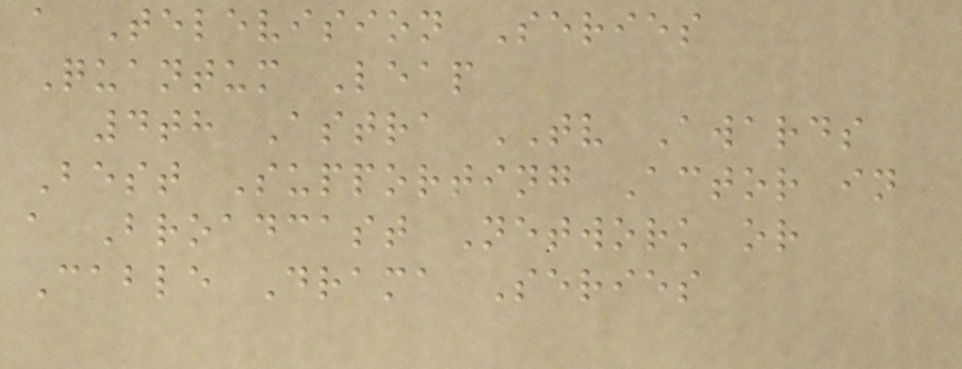a Television Series
Quantum Leap
4th Astra TV Awards
Best Supporting Actor in
a Broadcast Network or
Cable Drama Series
